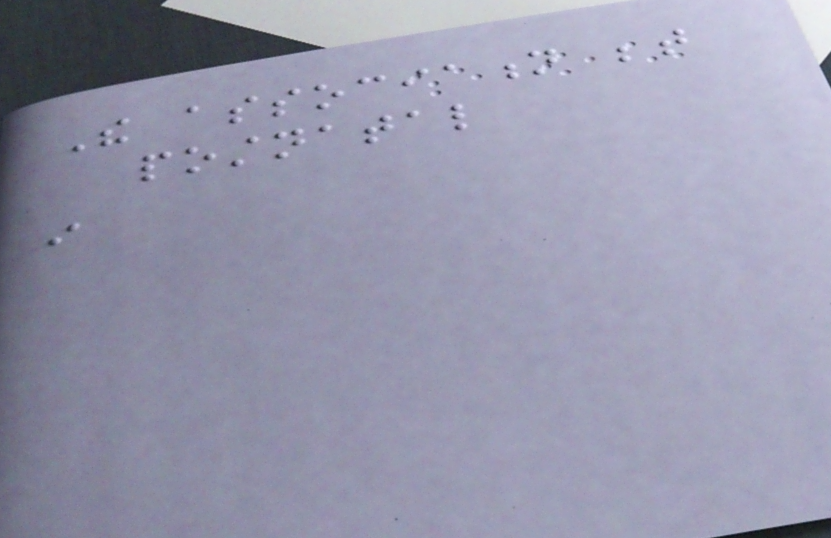The association between
postnatal
in
